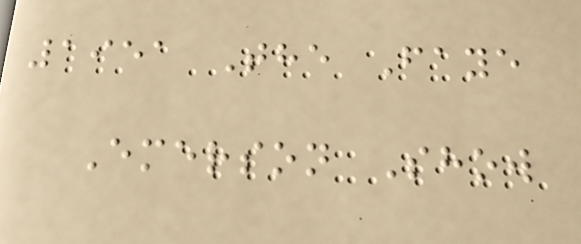1951 The Faye
Emerson Show
